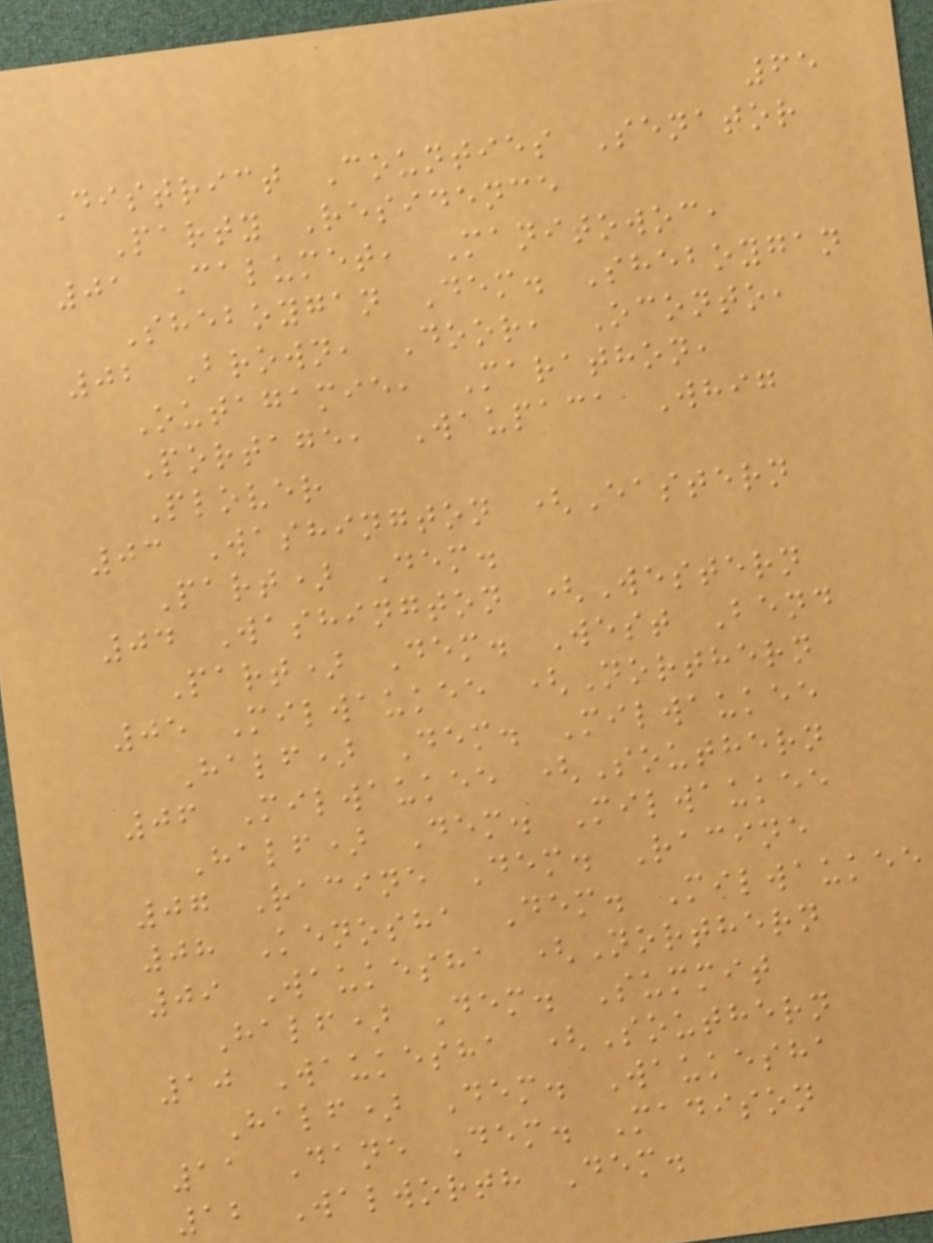65
District Counties Senator
Party Residence
01 Calumet, Manitowoc,
Sheboygan Dem. Sheboygan
02 Brown, Door, Oconto,
Outagamie, Marathon,
Portage, Waupaca Whig
Plover
03 Washington (Eastern
Part) Dem.
04 Washington (Western
Part) Dem. West Bend
05 Milwaukee (Northern
Half) Dem. Milwaukee
06 Milwaukee (Southern
Half) Dem. Milwaukee
07 Racine Dem. Racine
08 Kenosha Dem. Milwaukee
09 Waukesha (Northern
Half) Dem. Summit
10 Waukesha (Southern
Half) Dem. Waukesha
11 Dane Dem. Madison
12 Walworth Dem.
